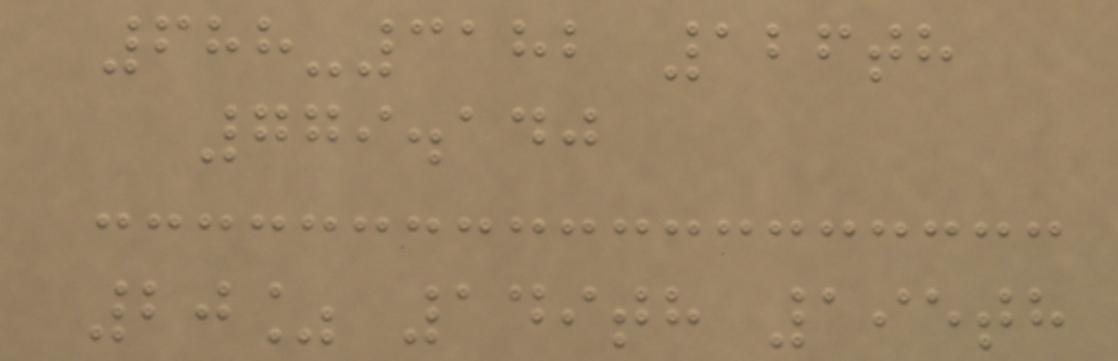688-3182 126th
779.140
20% 149th 195th
